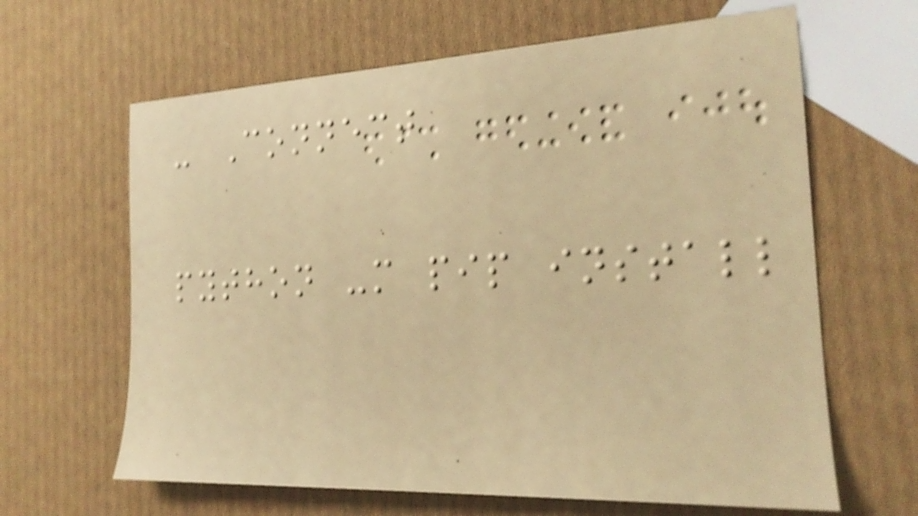- Connect
python -m pip install
